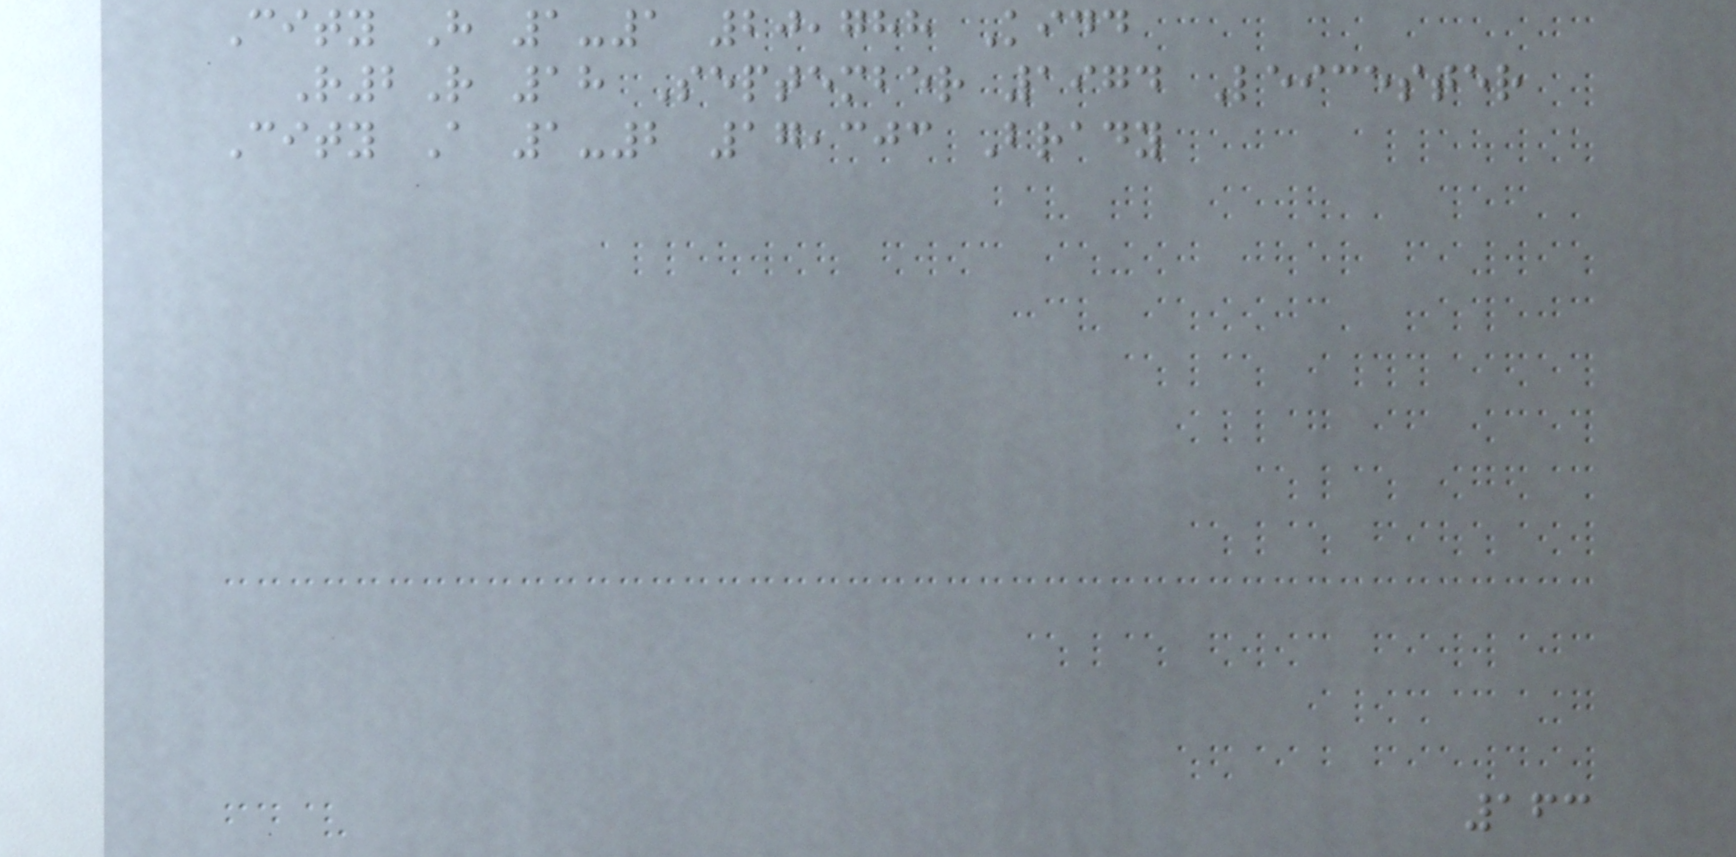City H 1-1 20,788 Kidd
R2R 18 September 1974 Leicester
City A 1-2 17,303 Brady
163
